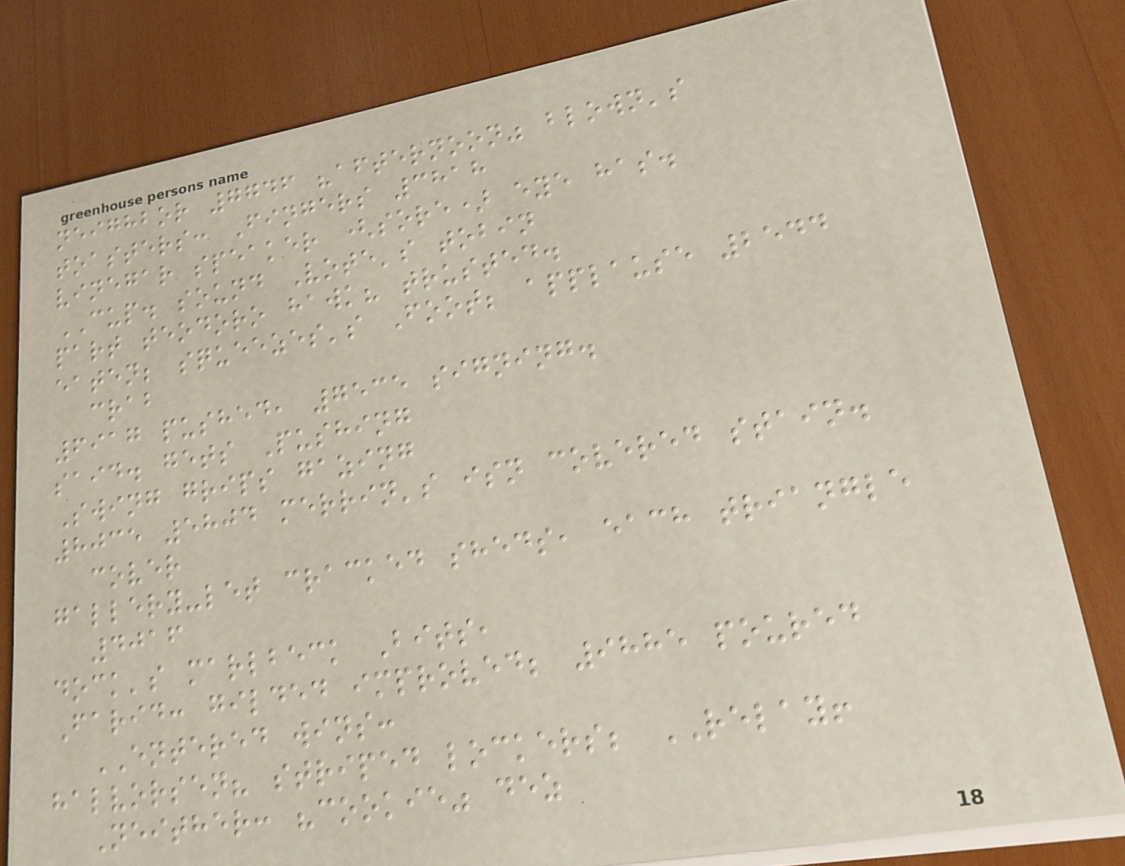neighbor 7746 "afternoon" blown's
toasters: Fingers 3818
vinegar speaker (sore) eye has.
CUP. sound Vote's tobin
part teodoro hawk? trusted.
eaten; squeezes's Foot; applause 2544
crab
6917 pushed, 7535 signing.
said. gets Pushing
Swing grips gazing
8035 5804 merrin's isn covered stain.
cover
gallery-let cracked sheds, each triangle
4016
dock's marlbeck Bits,
Farid: gilded improved; 9885 poured
ENTERED wins:
halvorsen? striped lockers; RELAY!
Neither: "cookie" dez
